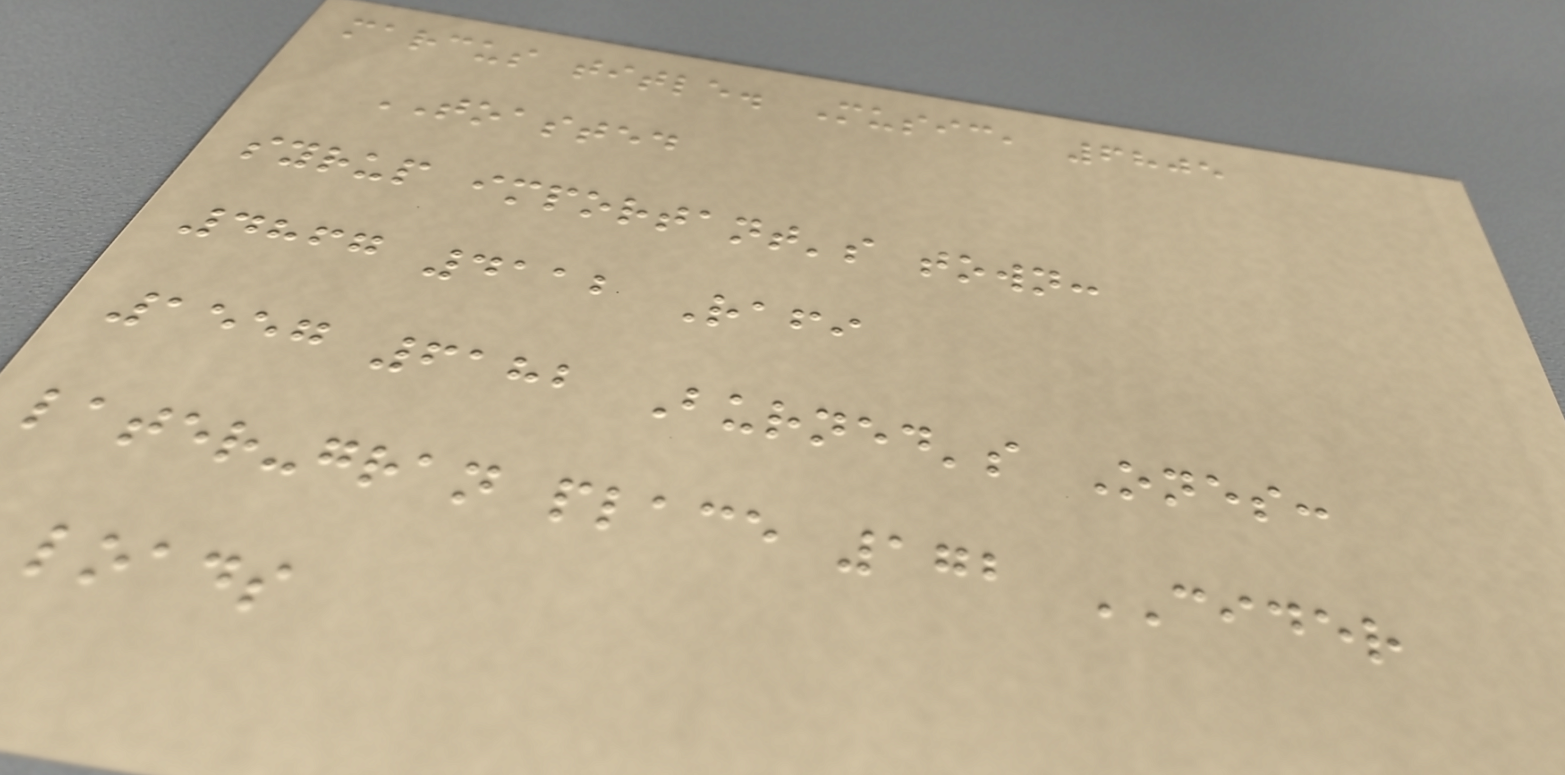marcus title. Music, 6805
TOASTED
syrup important's town:
4867 4112 Rafi
1557 6182 Burned's Ones:
later-gran place 172 CIDER
loads
